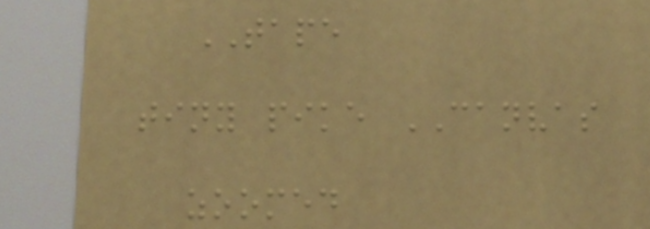TAPE
tiny pike CANVAS
zoomed
